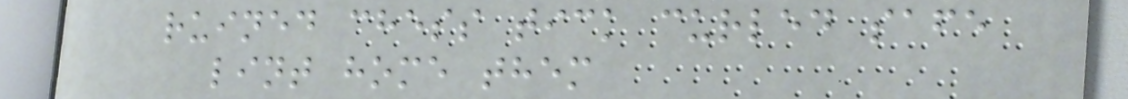ruined chess tick curled safe
lint home them
